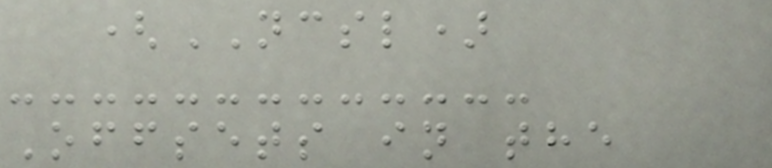(NCSL)
Offsets in the
